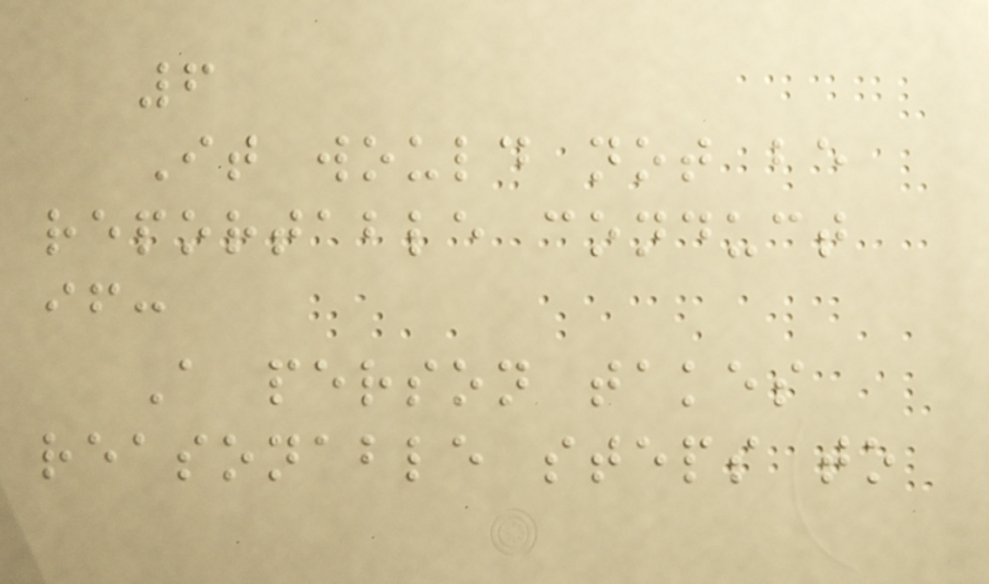6
It would not be
reportable conduct
if:
A person takes
reasonable steps to
